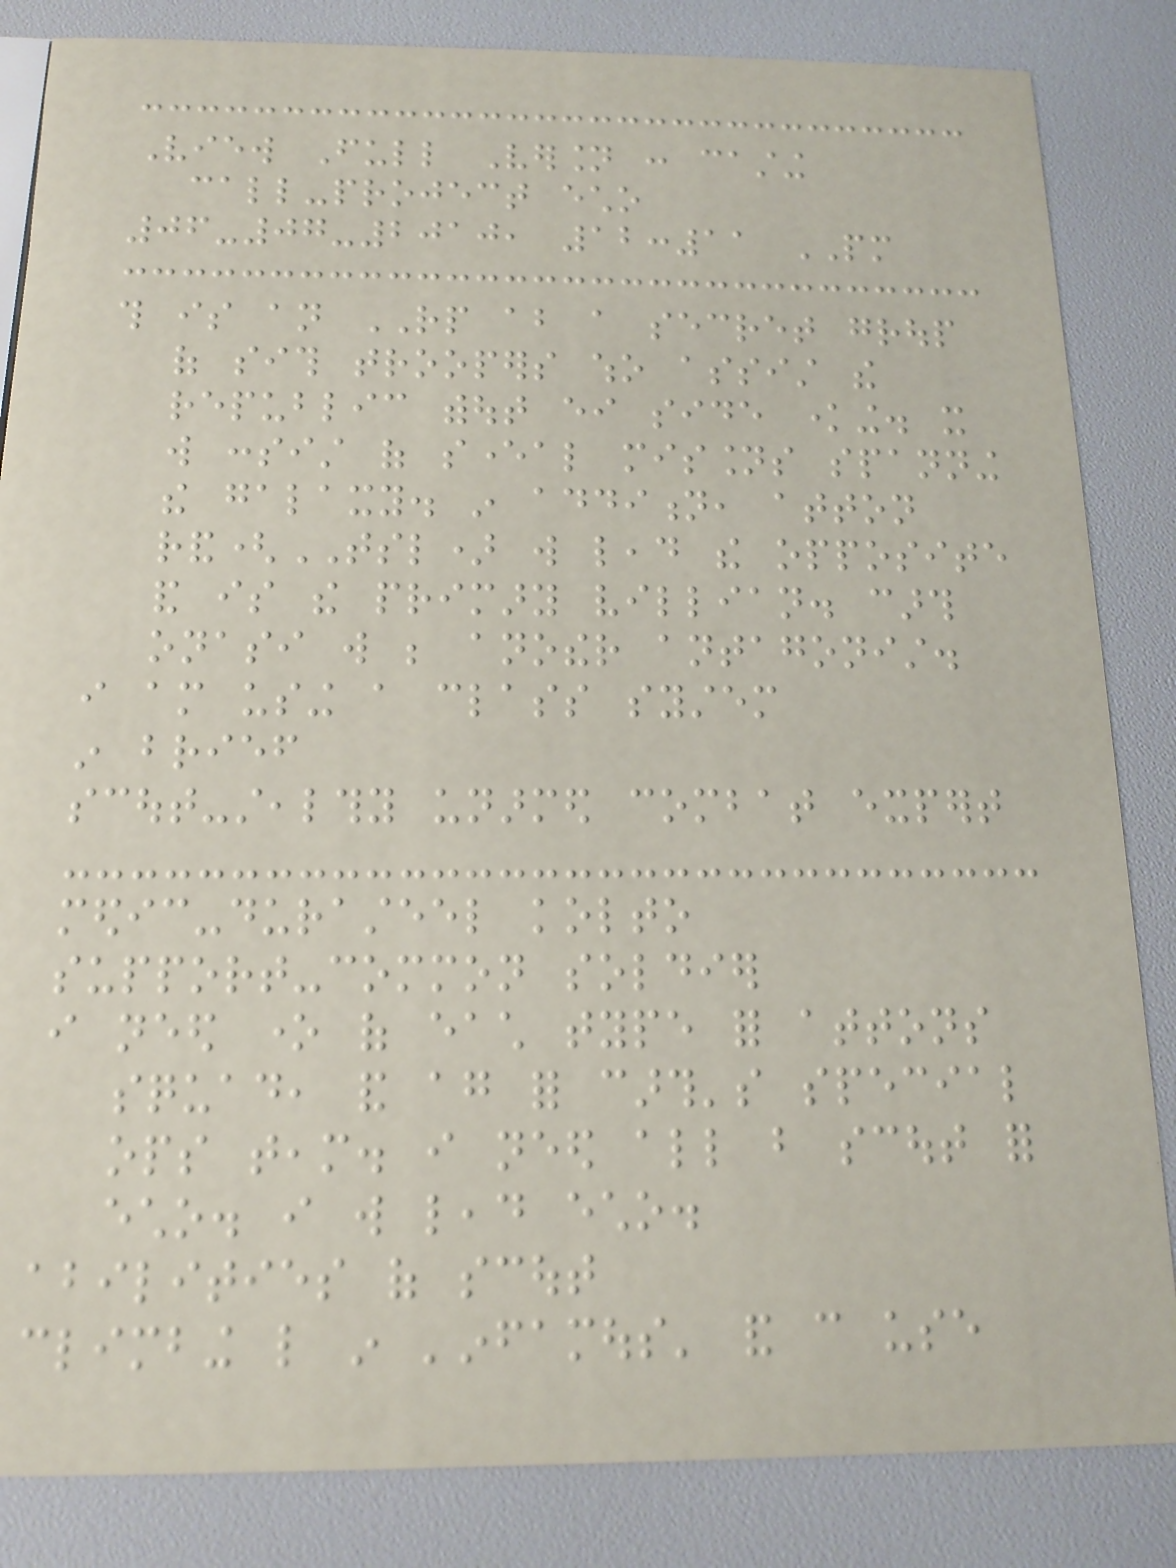View Full Version : casting
call-project echo
06-07-2010, 12:11 PM
this is an RP about a secret group
of sith troopers who assist the
republic without either side knowing. it
will consist of several missions spanning
the galaxy. in addition, atton
rand(TSL) will lead the opposite
and is the primary villian. carth
onasi will be another antagonist.
i am using a class system
in brief
scout-stealthy unarmed combat expert
medic-durasteel kolto
support-common soldier
i need one of each type for attons
squad, and again for carth's special
ops team. i need all but scout for
echo. i will lead echo.
abilities of scout
climbing like in 'infamous' and can use
